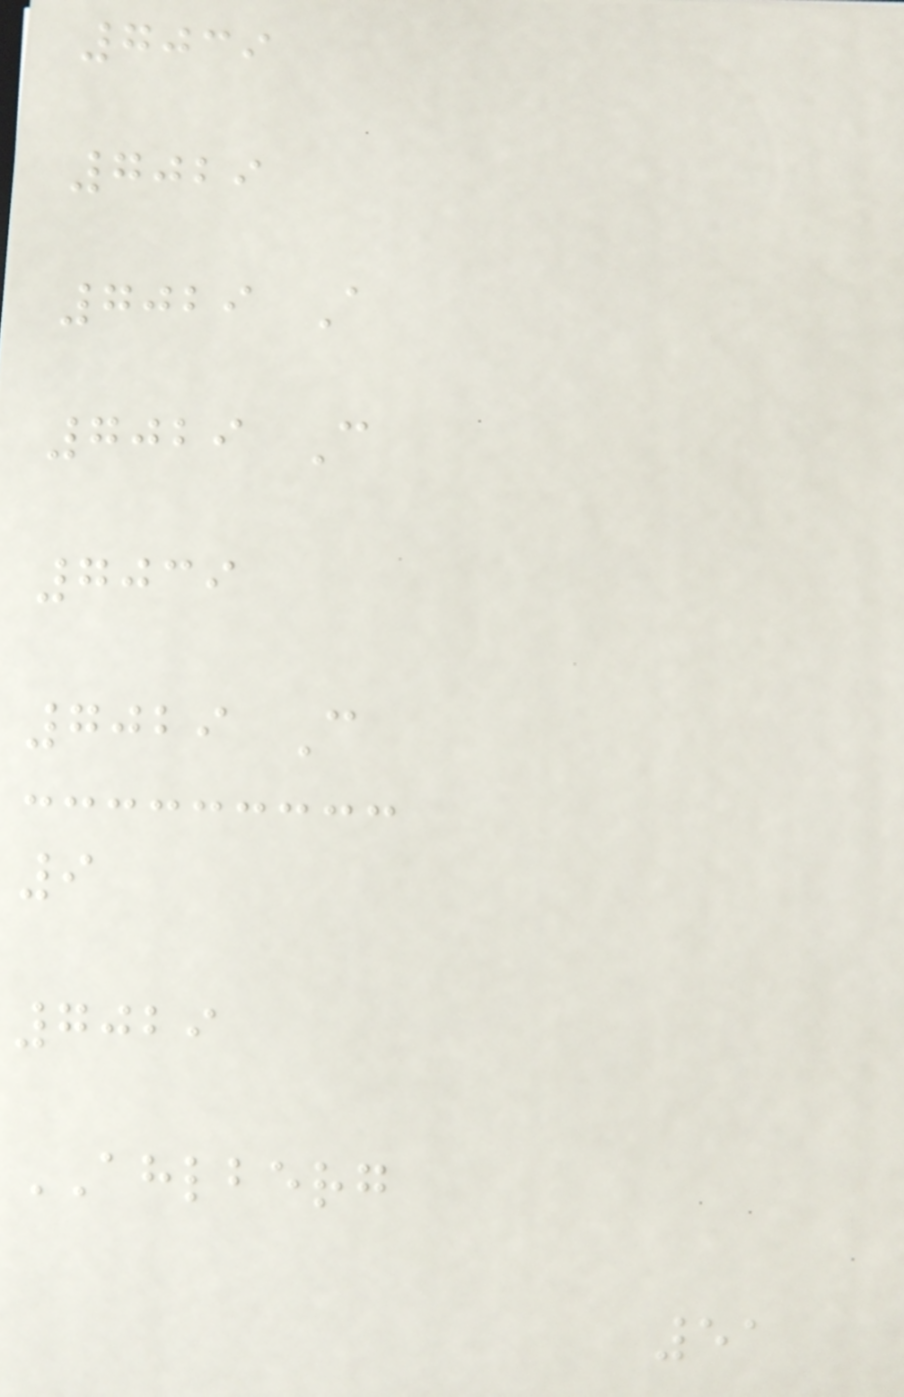7039
7029
7029 A
7029 C
7039
7029 C
9
7029
AHLBERG
51
